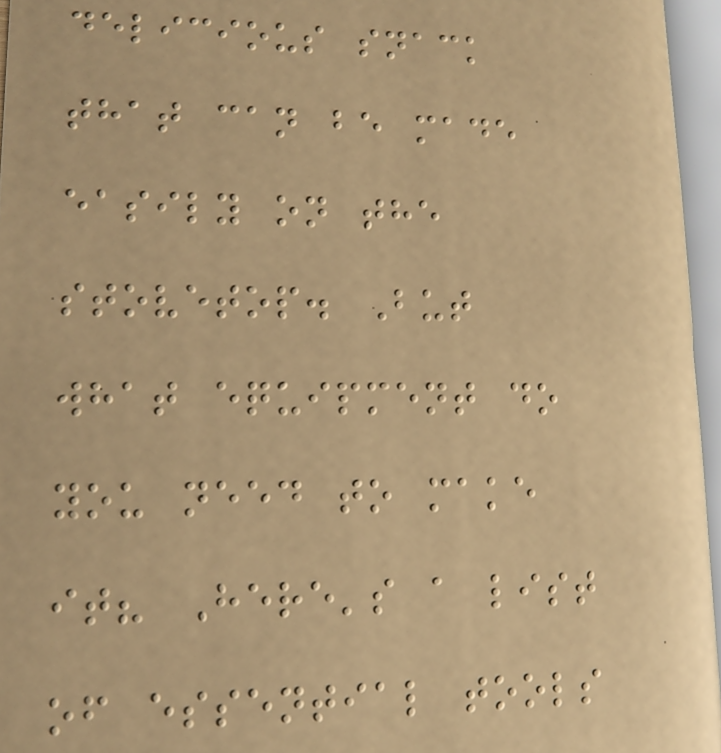delicious snack
that can be made
easily on the
stovetop. But
what equipment do
you need to make
it? Here's a list
of essential tools
